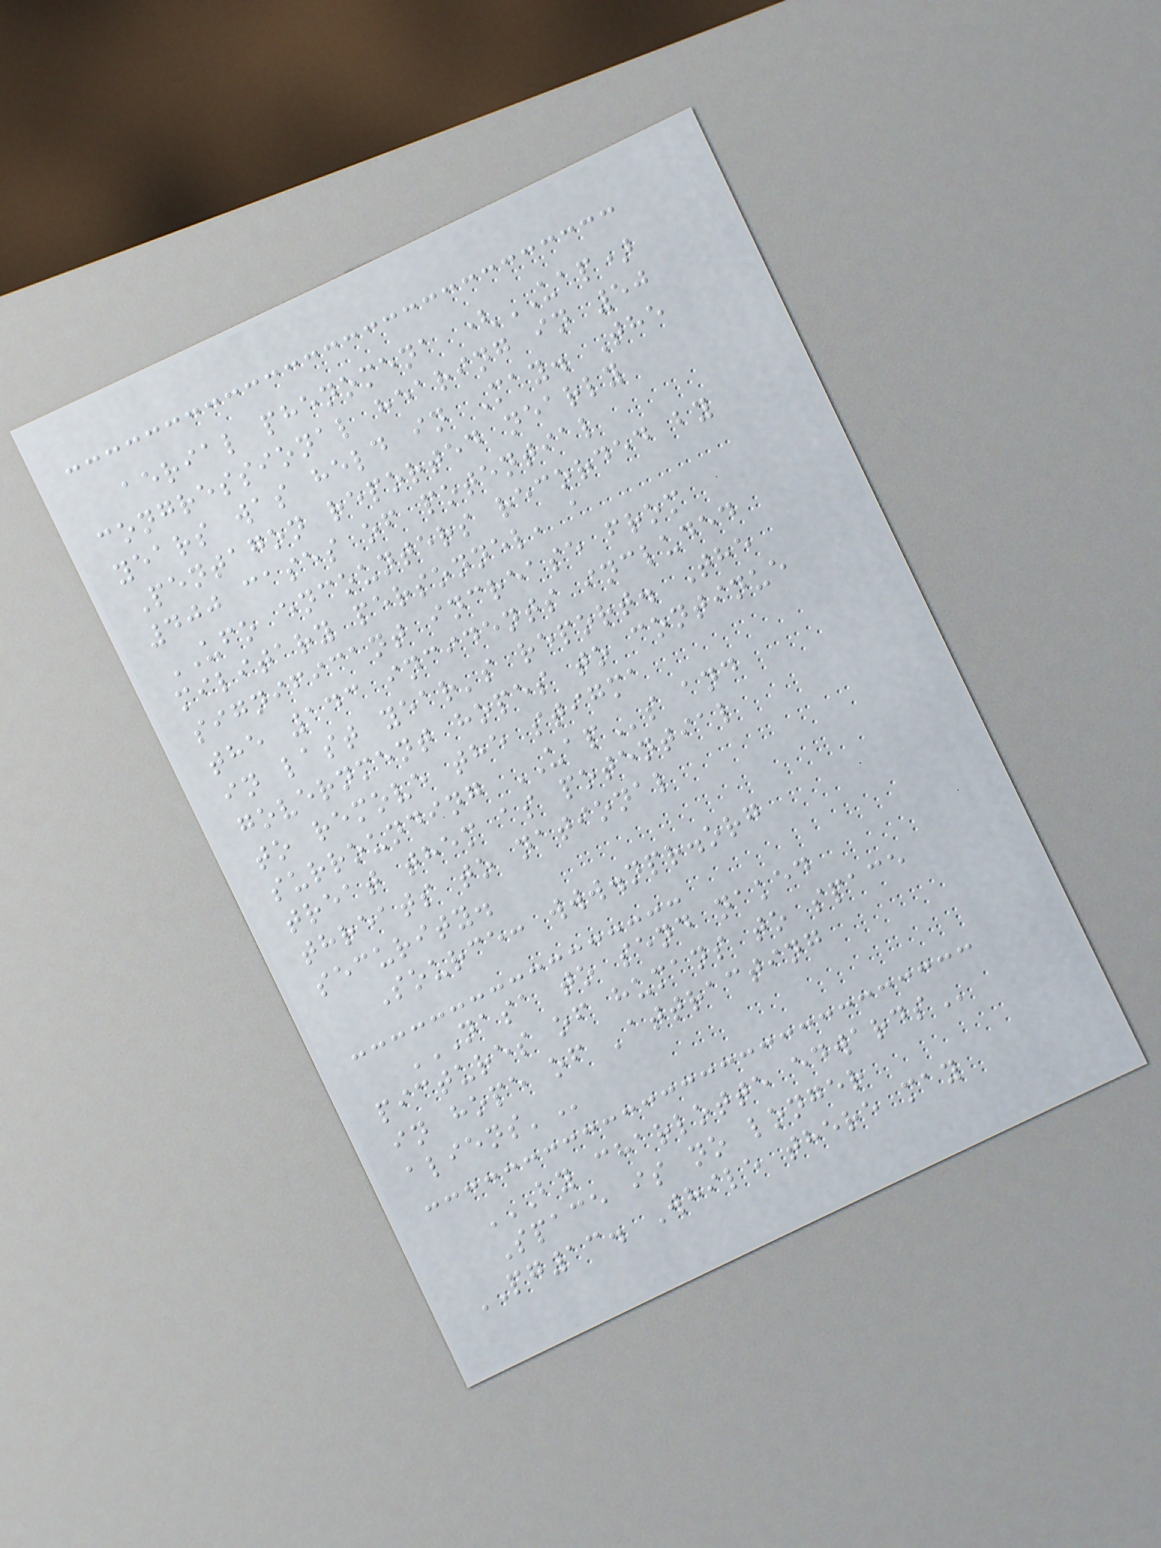aerial phenomena (UAP)
congressional hearing in 50
years was held in May. The
Pentagon reported nearly
400 cases of potential
UFO encounters recorded by
military personnel, a
significant increase from
the 143 incidents included
in last year's report. The
government hopes to continue
to remove the stigma
surrounding UAPs and
treat them as potential
threats to national
security.
Source: www.npr.org
NASA TO SEND NAKED
PICTURES OF HUMANS TO SPACE
IN HOPE OF 'ATTRACTING
ALIENS'
BY CHARLOTTE EDWARDS
Space is no longer
PG13. While there may
